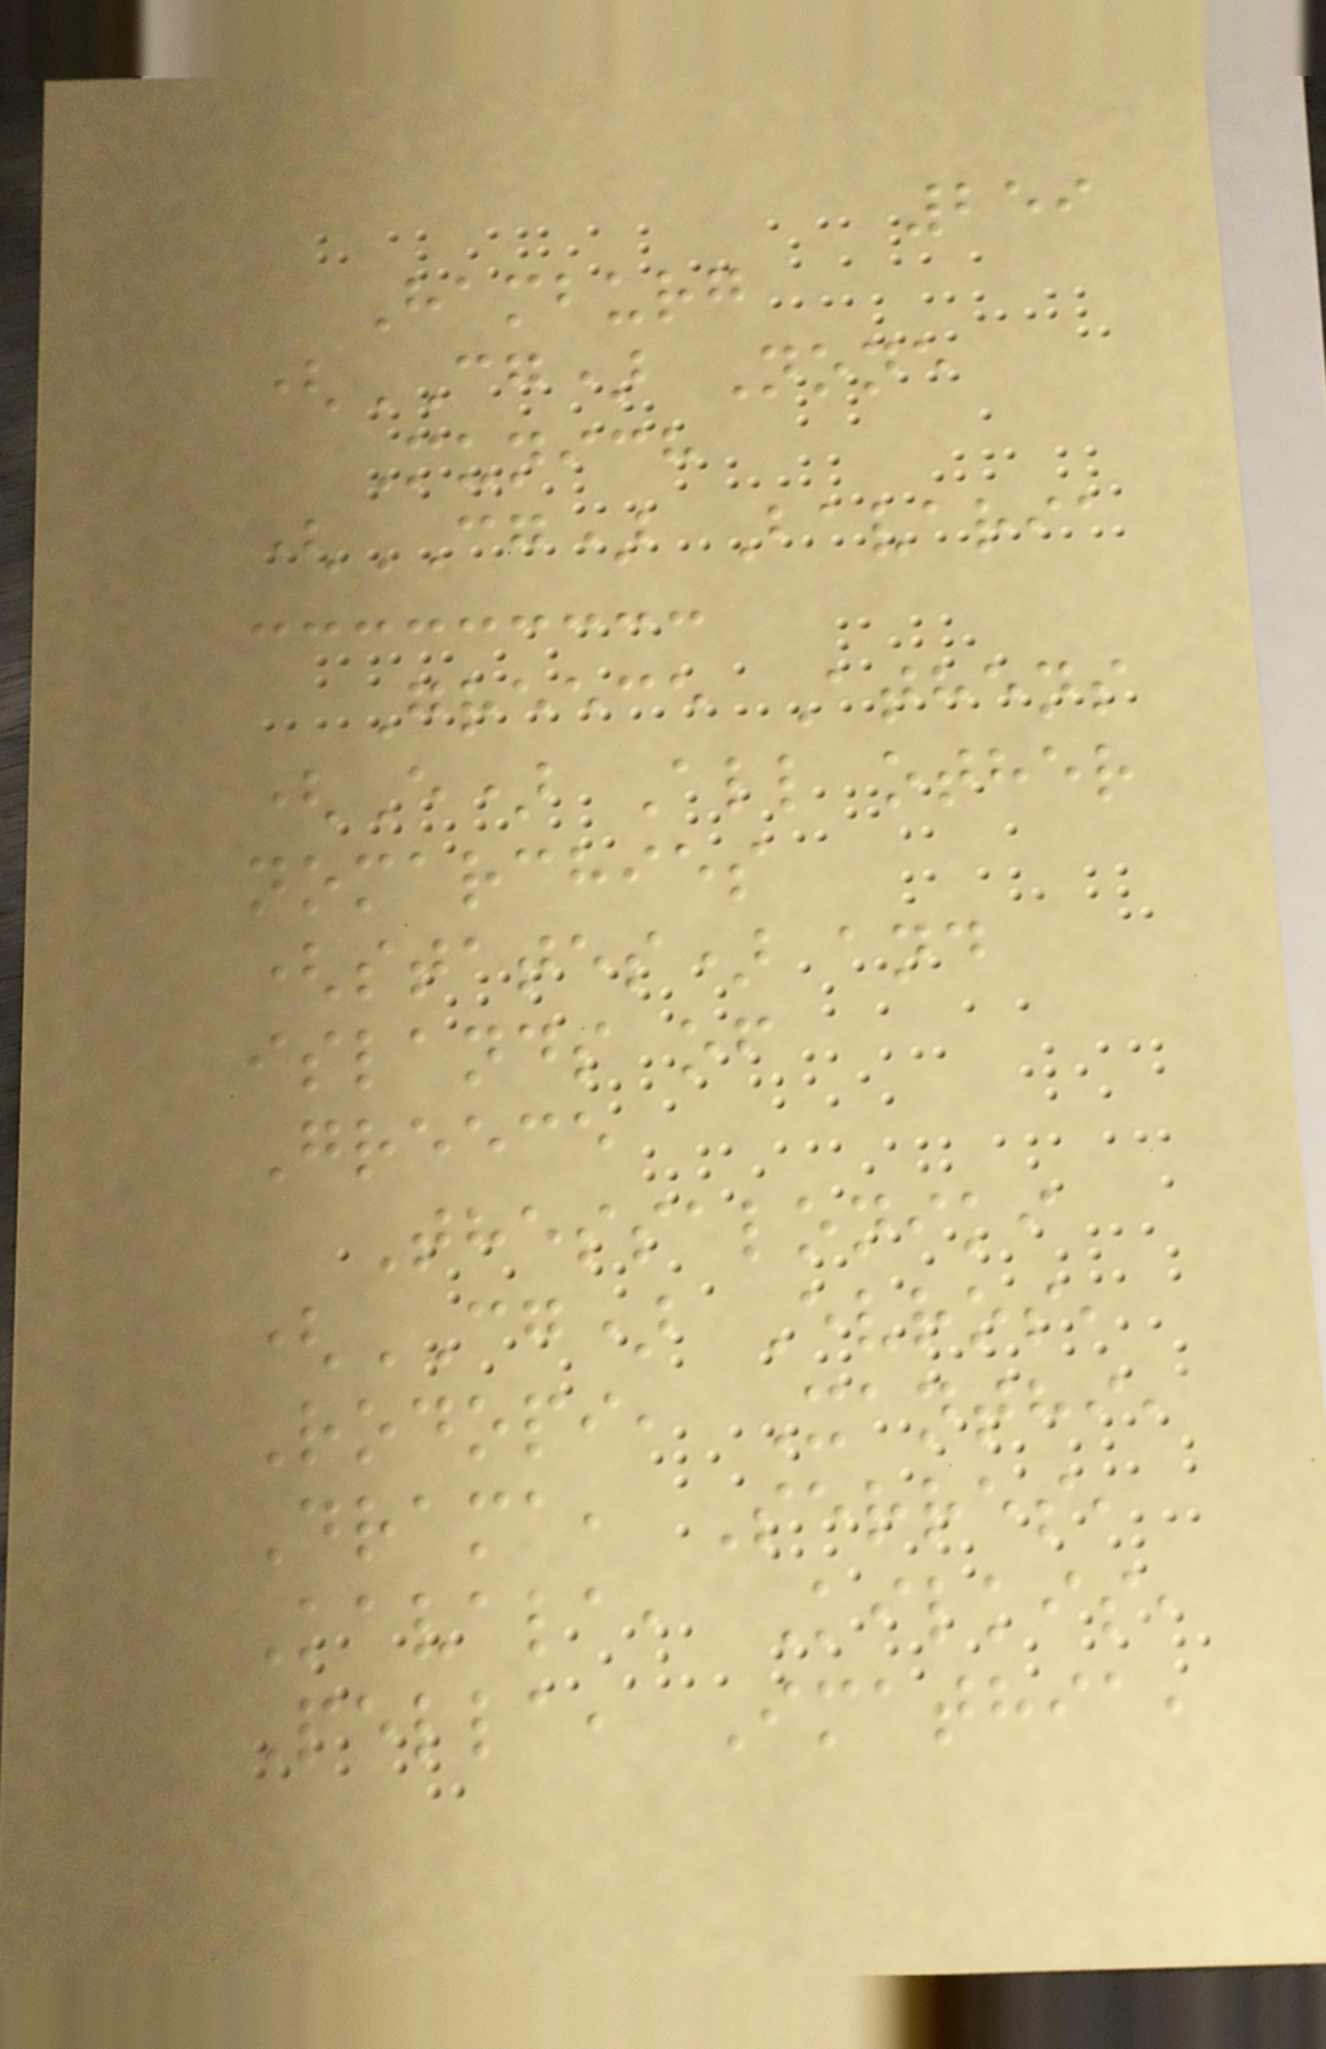259
Hamburg
(CG) None
Munich
(CG) Bavaria
Greece Athens
(E) All other
nomarchies
(states) and
islands of
Greece
Thessaloniki
(CG) Evros,
Rodopi, Xanthi,
Drama, Serres,
Kavala, Kilkis,
Pella, Imathia,
